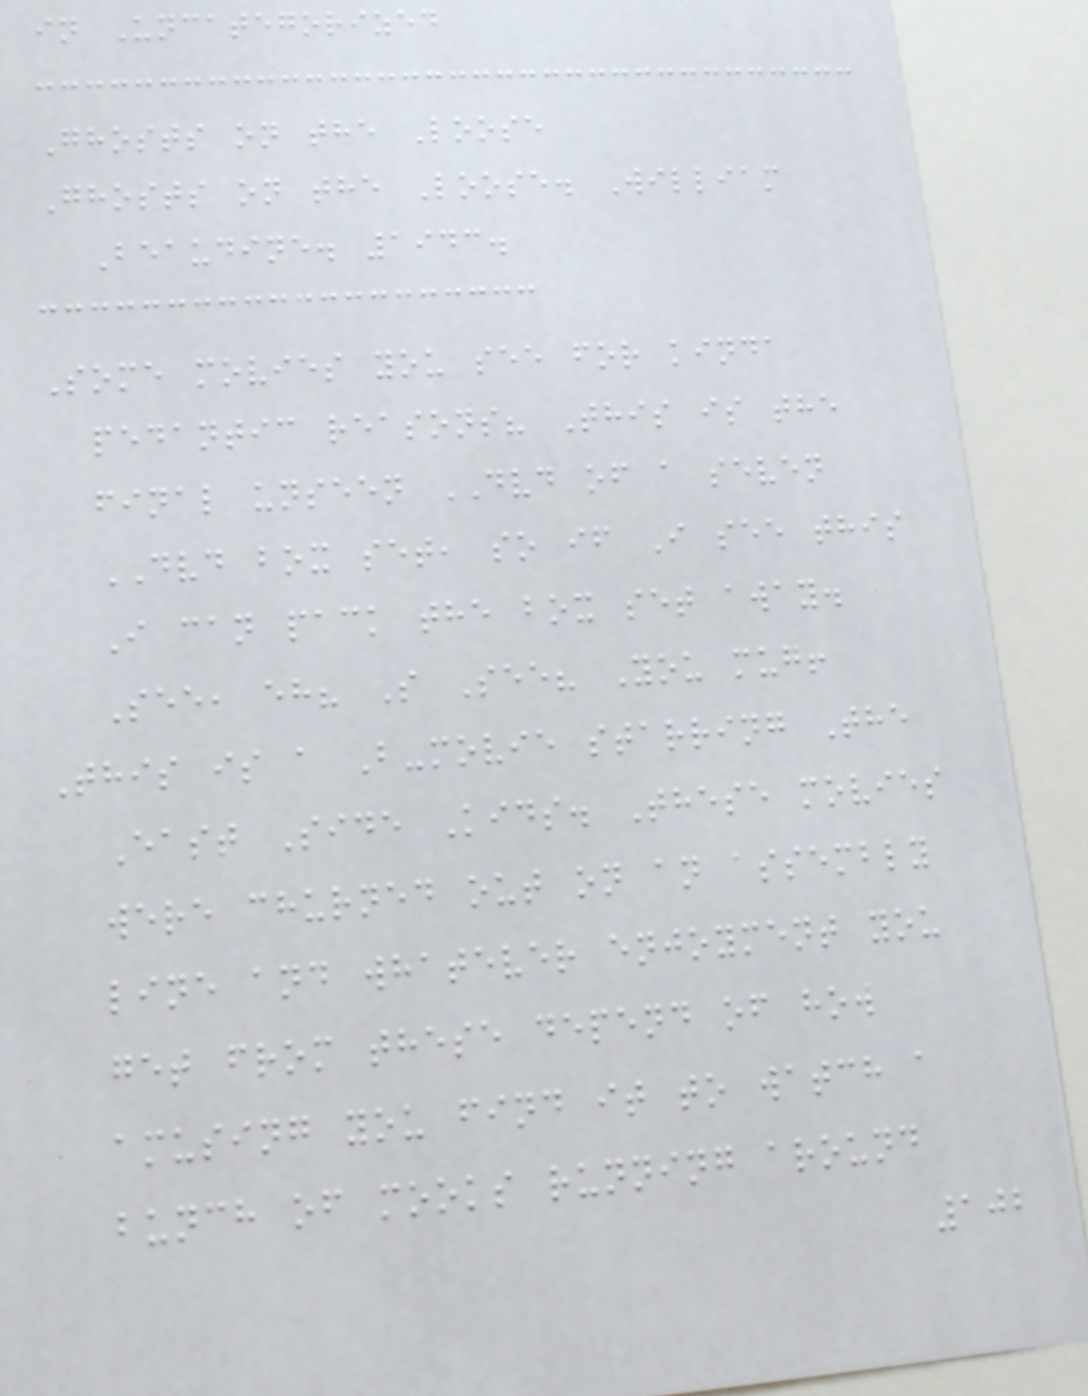in Uncategorized
Ghosts on the Loose
Ghosts on the Loose. William
Beaudine. 1943.
Some movies you see for kinda
pedantic reasons? This is the
final unseen DVD of a seven
DVD box set, so if I see this
I can pack the box set away.
See, eh? S See? You mug!
This is a B-movie starring The
East Side Kids. These movies
were churned out on an assembly
line and whatever enjoyment you
get from these depend of how
amusing you find it to watch a
bunch of mooks running around
102
